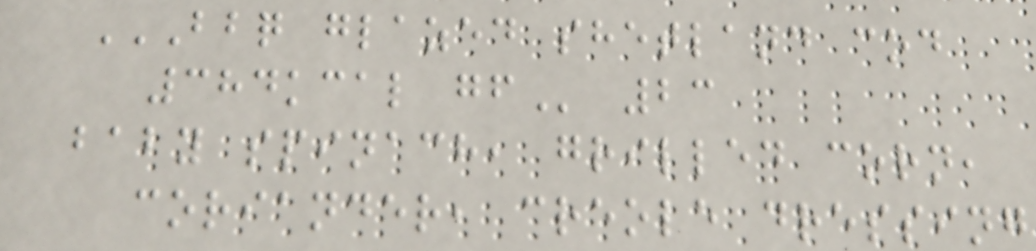BBQ GLAZED SHETLAND COD
384KCAL GF 23
baby spinach, grilled corn,
coriander, creole dressing
